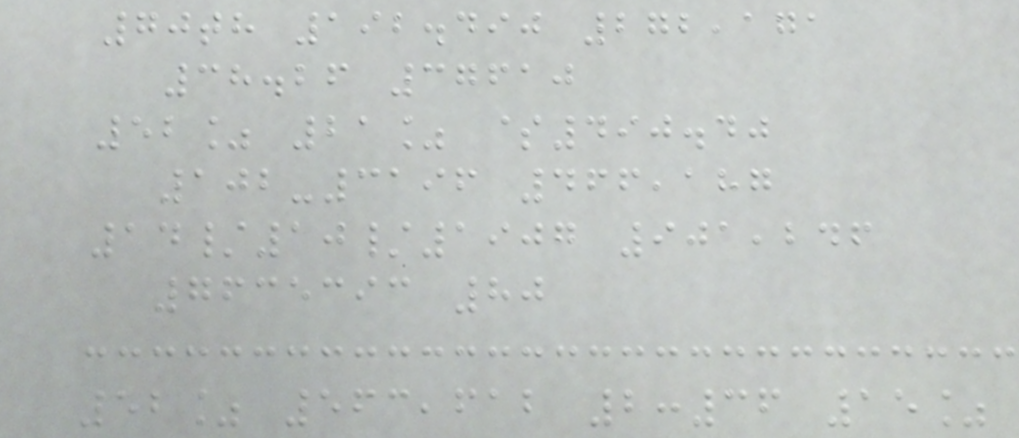70th 192.490 272,171
38.26 37610
52% 21% $490.40
102-3196 466,187
14/10/1907 901,246
7635393 80
52% 563,612 2:36 15%
